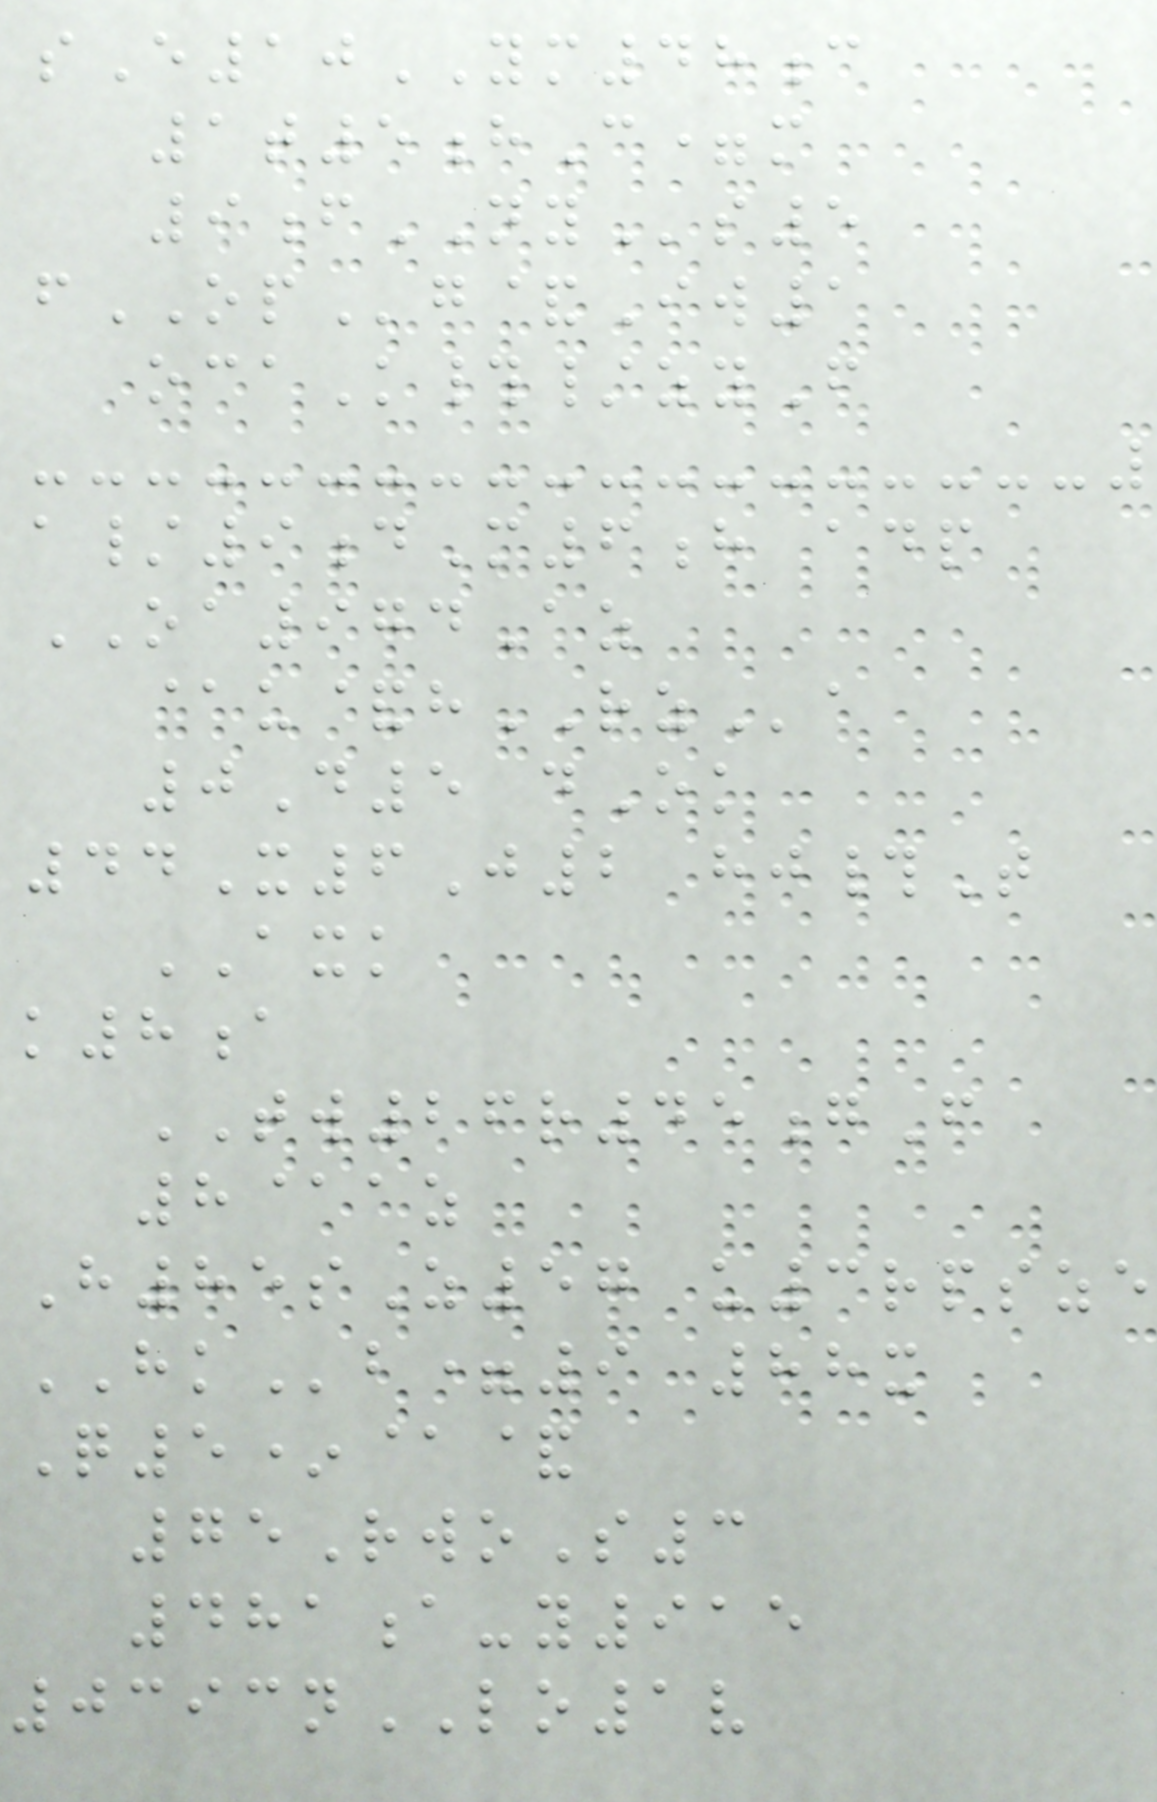sE10YM48c
1t5hC=m
9fNYs5
fOPg&Iw1
ocaK#/zyF
a/9dM6h adp
OA974Az
@u&hRZa
0D5 dOk
44X6J2 hj#T
AXK
k8a
TW26r45gF
8@az
H85sZ57 u3rpsze
HKb=9 88x
Q5*@&
75RwoS3
481a-y915
0393nLO1v
